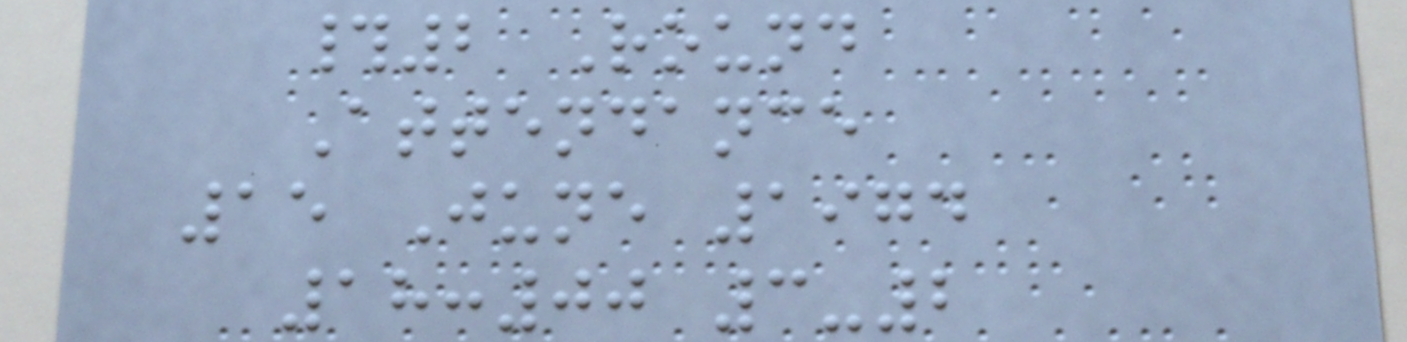#2 Round
Attendance
15 June 1974
18:00 3-2
